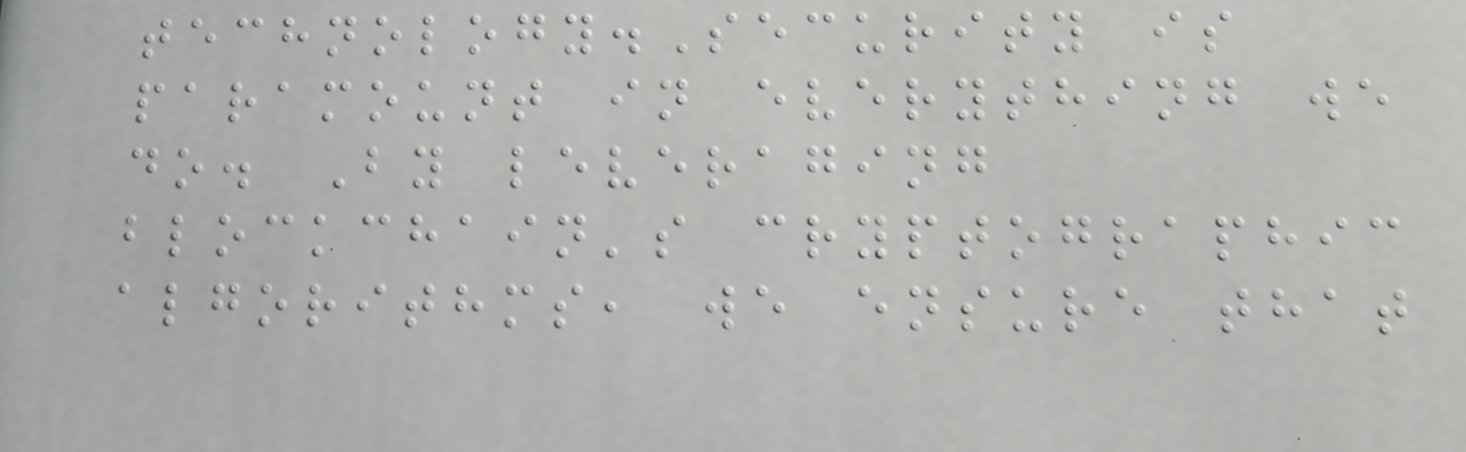technology.Security is
paramount in everything we
do. By leveraging
blockchain's cryptographic
algorithms, we ensure that
